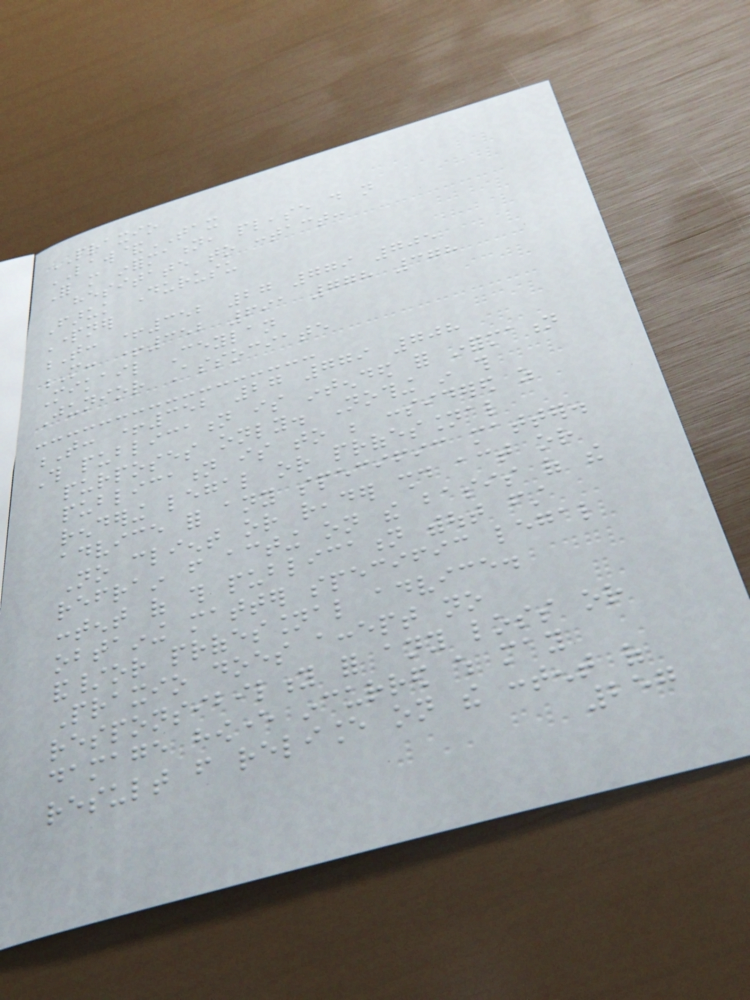PRAXIO
LAW&TAX
For more information, please do not
hesitate to contact:
Faruk Durusu
Partner
T: +352 27 779 705
M: +352 691 778 378
Mikail Ceylan
Junior Associate
T: +352 27 779 708
This publication is intended for information
purposes only. Nothing in this
publication is to be considered as
rendering legal or professional
advice for any specific matter.
No client or reader should act or
refrain from acting on the basis of the
content of this publication without first
obtaining matter specific legal
and/or professional advice.
Praxio does accept no
responsibility for any loss or
damage however incurred which may
result from reliance on the content of
257
